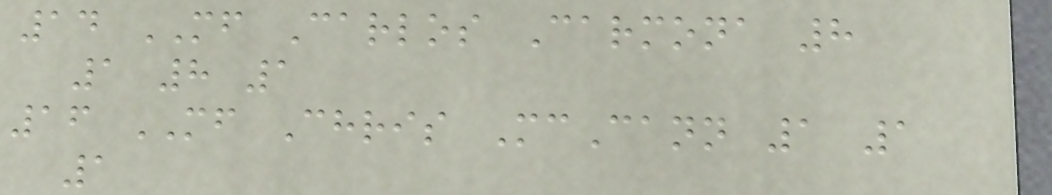14 MF Carlos Carmona 8
1 8 1
16 MF Chris McCann 1 1
1
